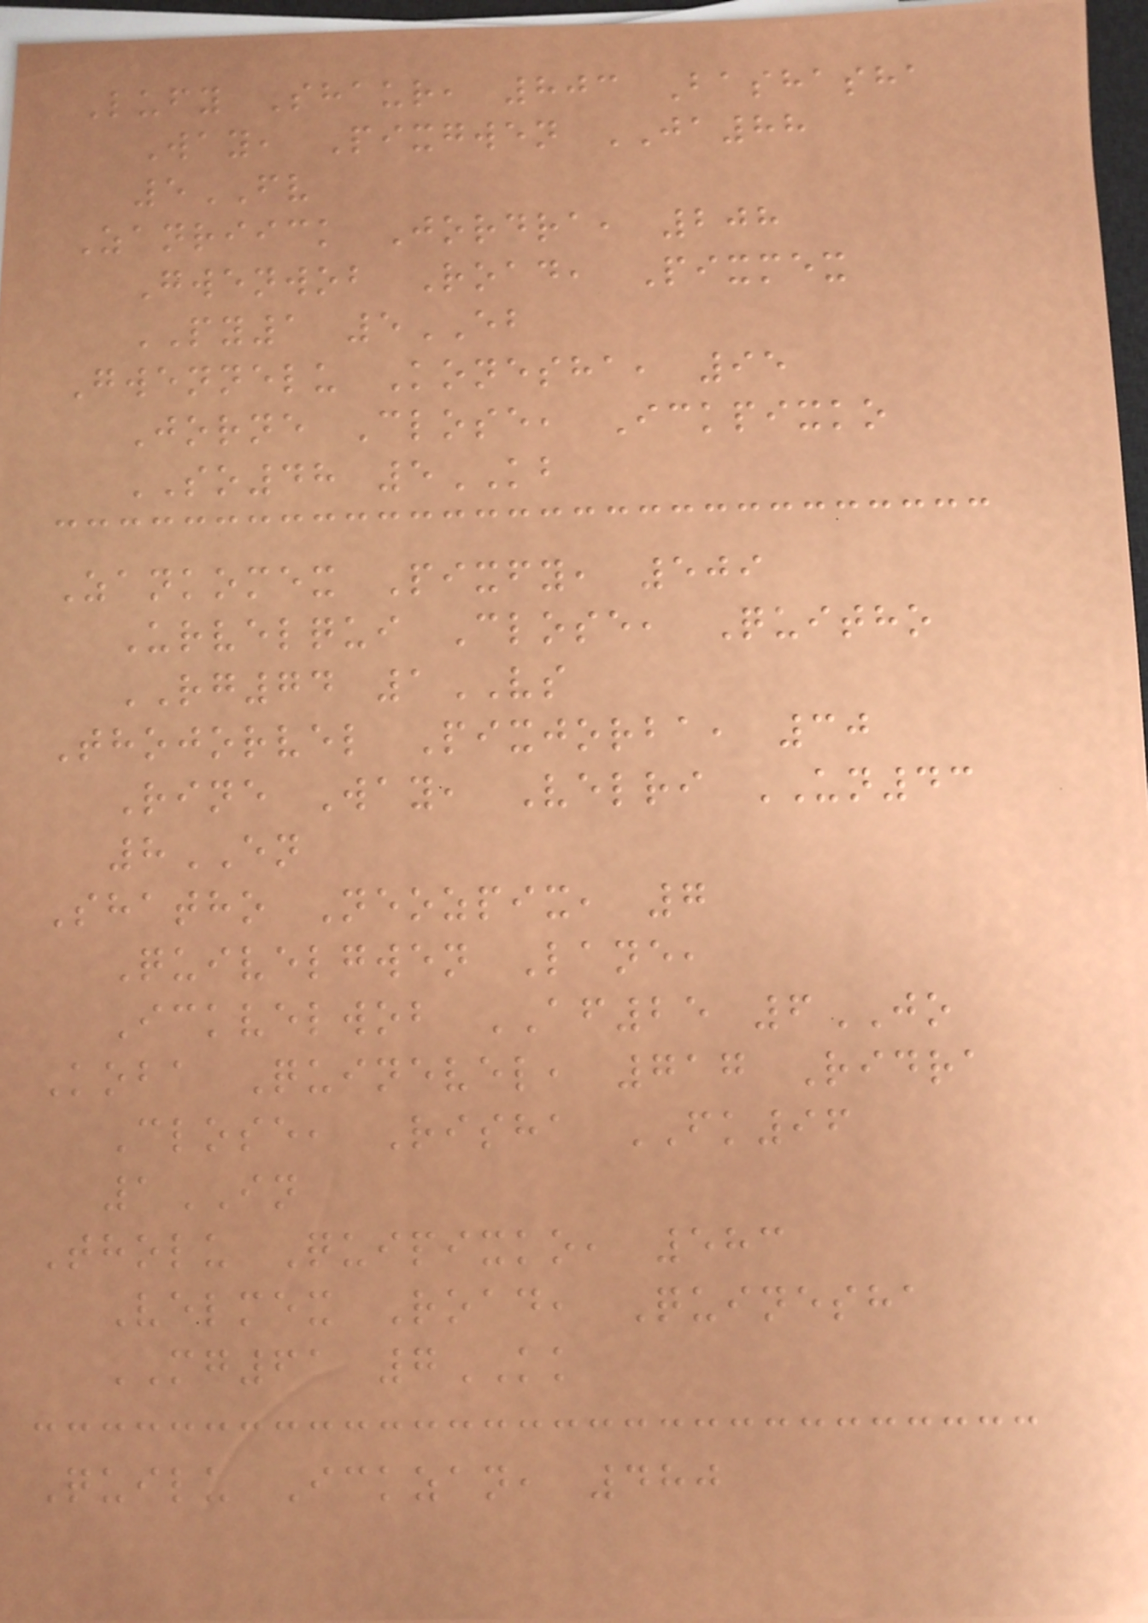Lufy Shaur, 803 Bashasha
Way, Pixgwen JA88
5FV
Zanriick Jordra, 208
Gwenwob Road, Pixmex
PY1 5EB
Gwennelu Konesha, 95
Jorne Close, Ickpixko
SO48 5KB
Zankomex Pixfy, 509
Urvelqui Close, Quitho
RG74 1VS
Thojorvel Pixjorba, 30
Rine Way, Velri UN43
8EN
Shatho Neozpix, 7
Quivelgwen Lane,
Ickvelwob AF25 6JO
Koba Quinevel, 717 Ridra
Close, Risha FK96
1IN
Tholu Quipixko, 583
Velmex Road, Quinesha
MG61 7KK
Quilu Ickzan, 480
